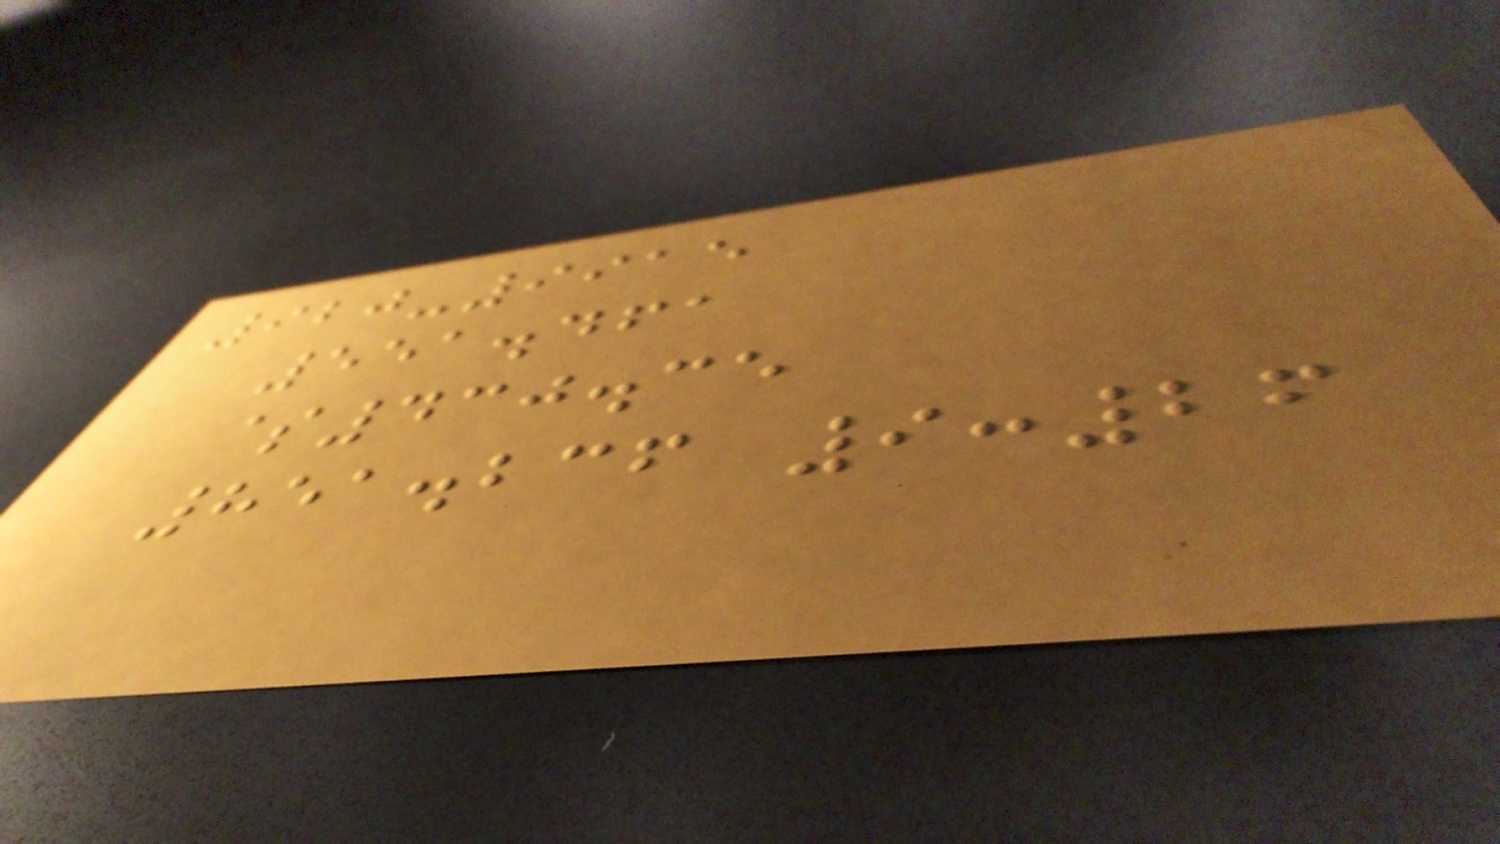920-9915
551.461
$430.35
851.236 9:26
